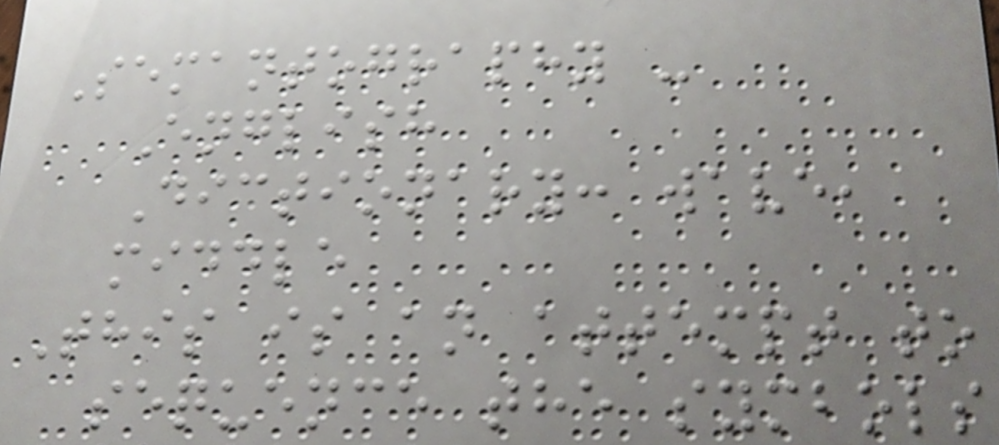Semantography -
English
Dictionary: wave,
middle
This is an attempt to
sequence the symbols
